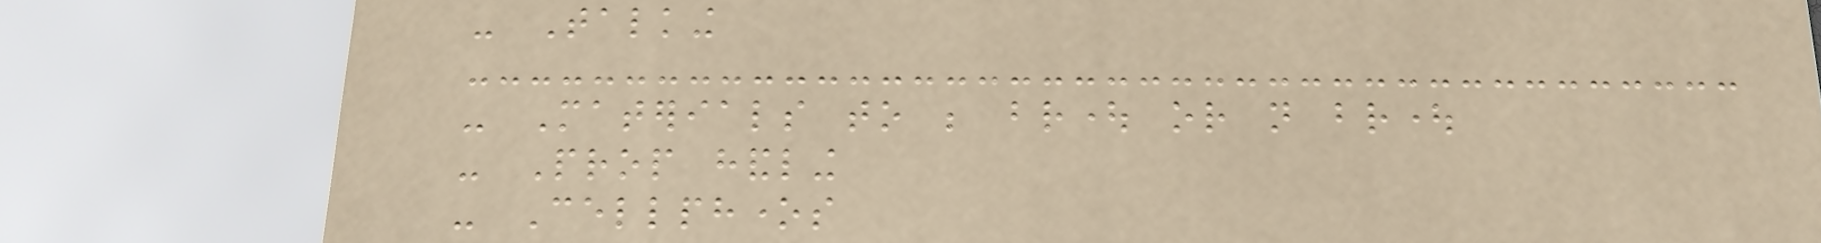- Talking
- Materials to be brought or not brought
- Prop handling
- Cellphones
